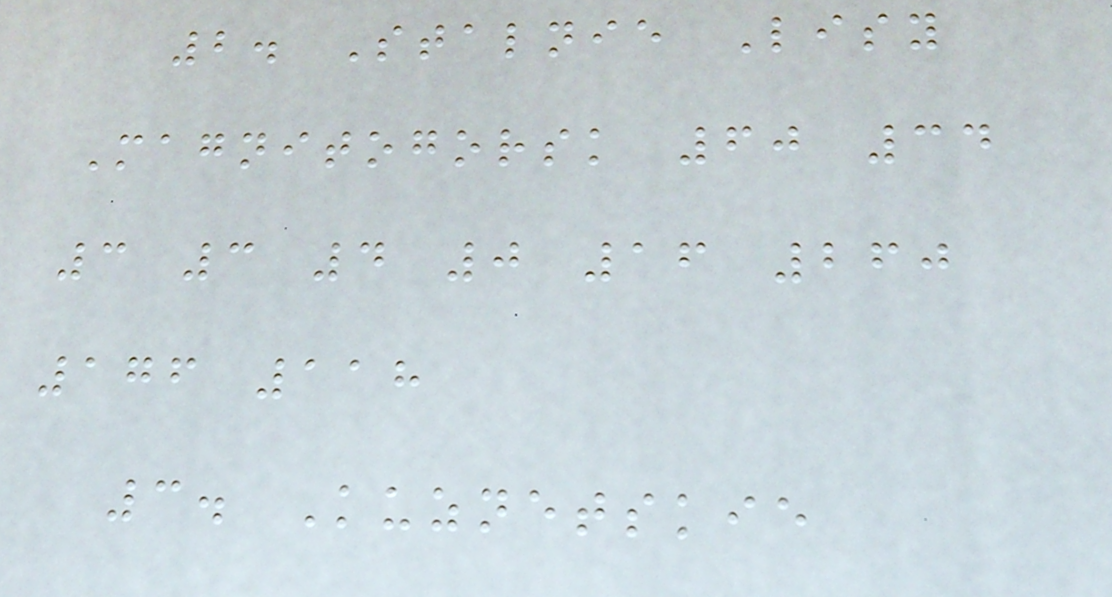2. Stalnie Lisy
Magnitogorsk 60 34
3 3 4 0 16 260
176 118
3. Kuznetskie
